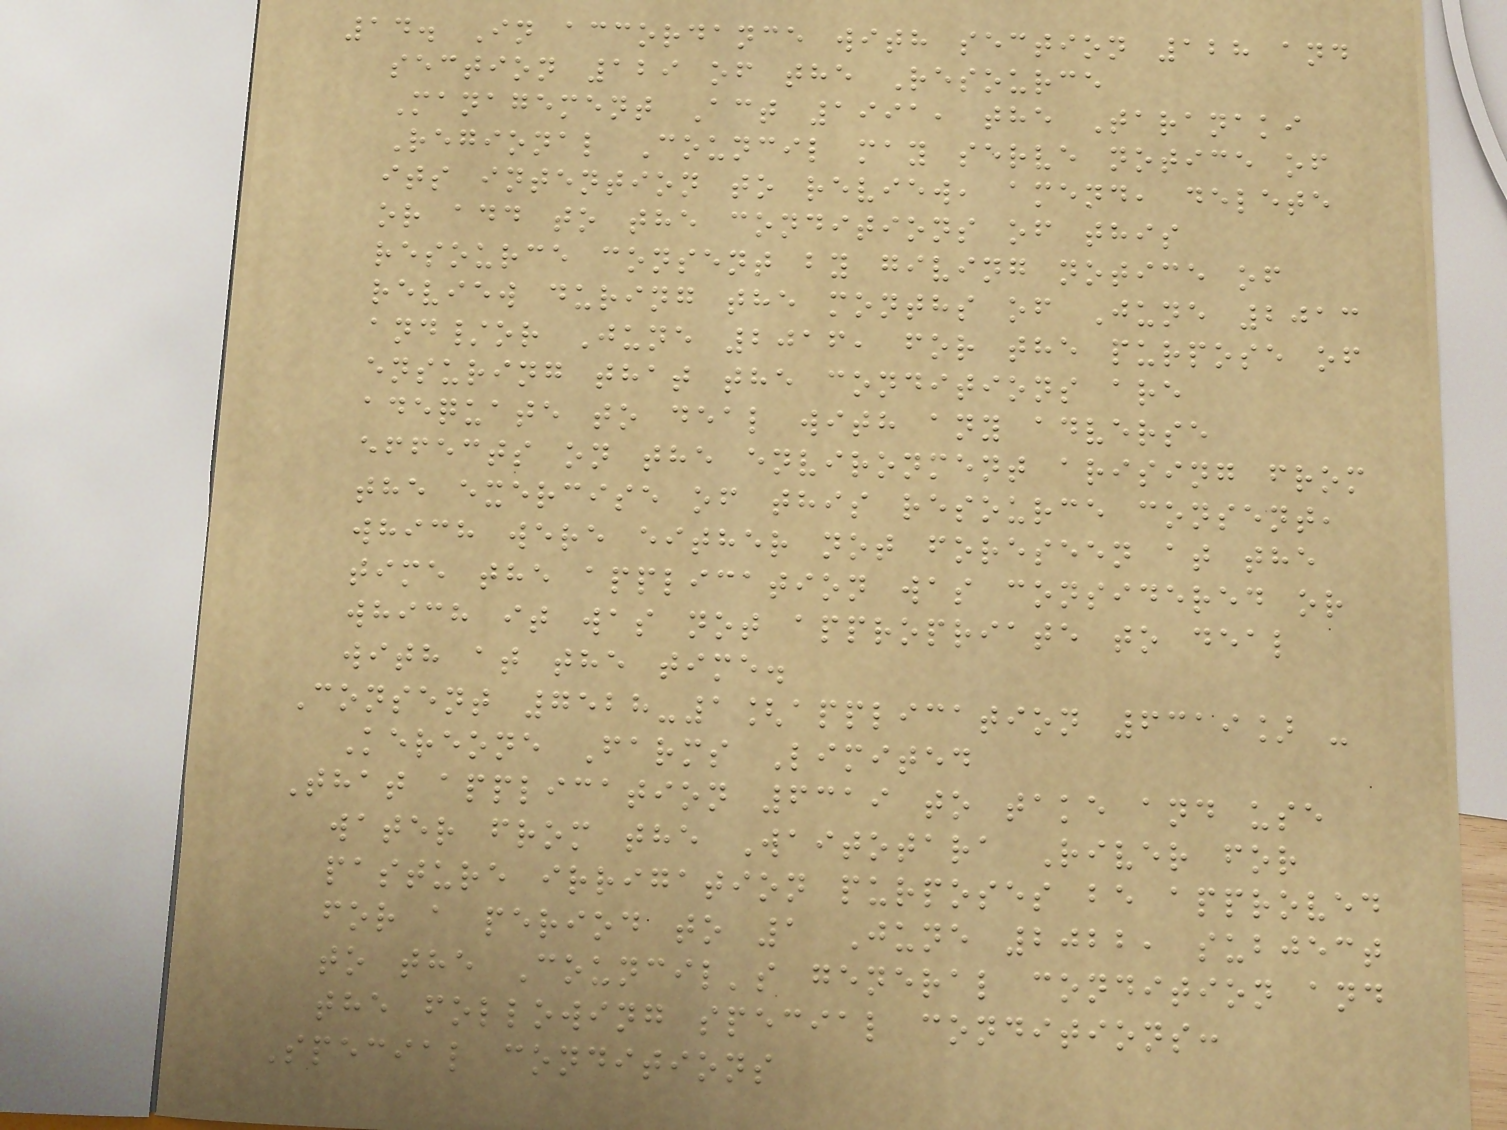14. In accordance with section 128 and
section 129 of the Resource
Management Act 1991, the Taranaki
Regional Council may serve notice of
its intention to review, amend, delete
or add to the conditions of this
resource consent by giving notice of
review during the months of June 2013
and/or June 2016, for the purpose of
ensuring that the conditions are
adequate to deal with any adverse
effects on the environment arising from
the exercise of this resource consent,
which were either not foreseen at the
time the application was considered or
which it was not appropriate to deal
with at the time.
Consent 7528-1[application 6319] -
Kereone Farms Limited
That application 6319 to take and use
water from the Waitotara River for
pasture irrigation purposes be approved
for a period to 1 June 2022, subject
to the Council's general condition and
the following special conditions:
Special conditions
